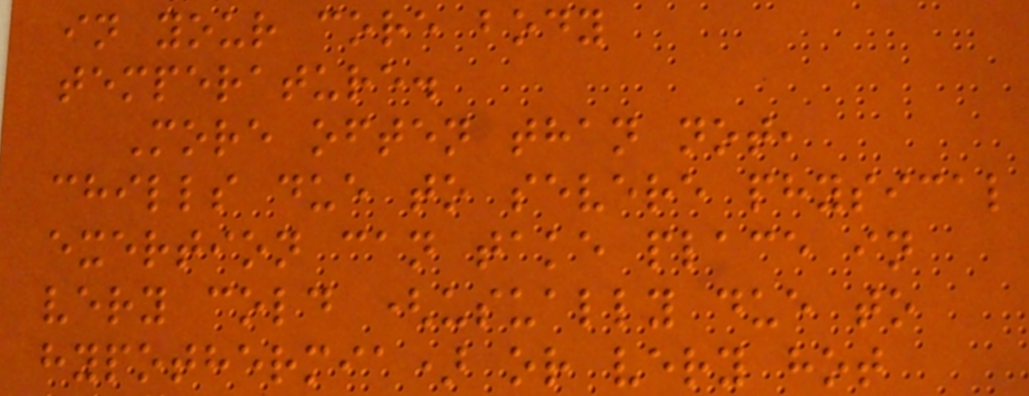in your core body
temperature.
More often than not,
chills due to severe physical
exertion can take place in
very cold (usually due to
hypothermia) or very hot
